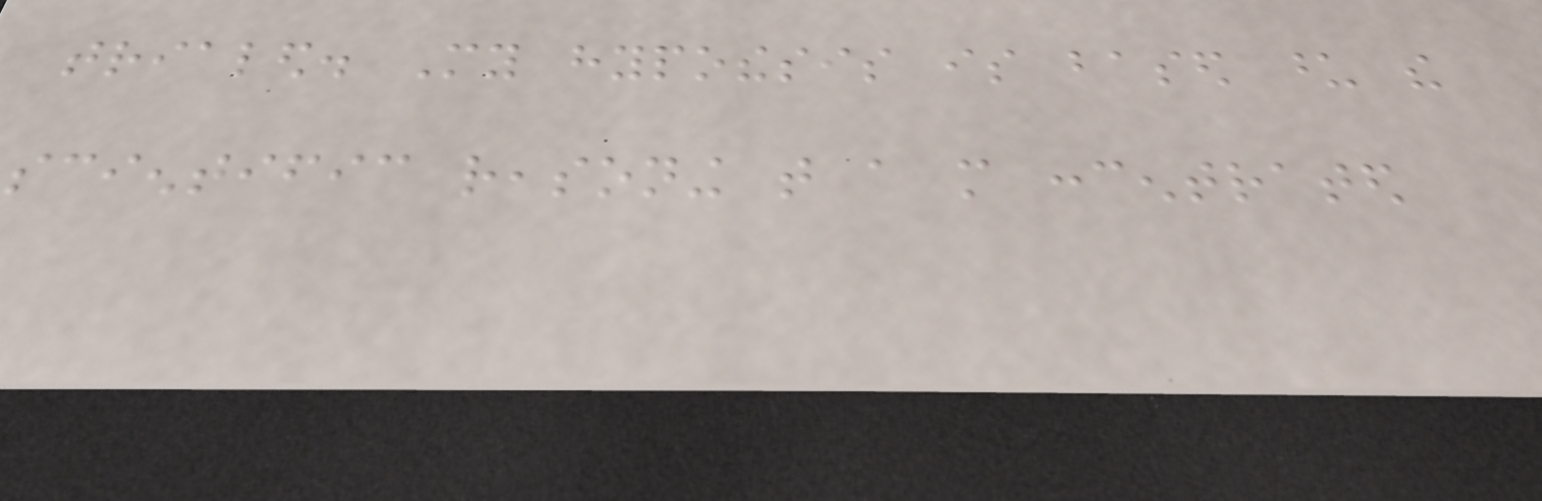trialed. My hypothesis is based upon the
scientific reasoning that a more concentrated
